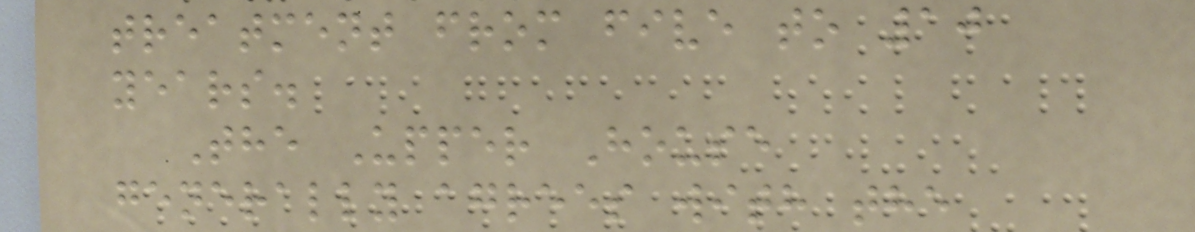treatment from five to 10
years.
The Upper House
generally agrees with the
